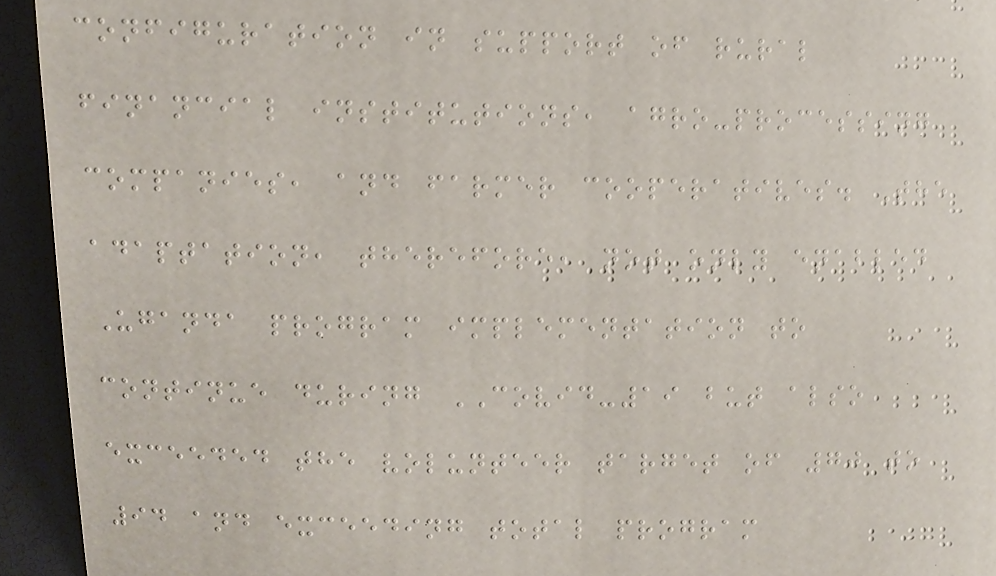configuration in support of rural
financial institutions, agro-processing
companies, and farmer cooperatives. The
adaptation, therefore, not only enabled
Uganda program implementation to
continue during COVID-19 but also
exceeded the volunteer target of 70 to
94 and exceeding total program
